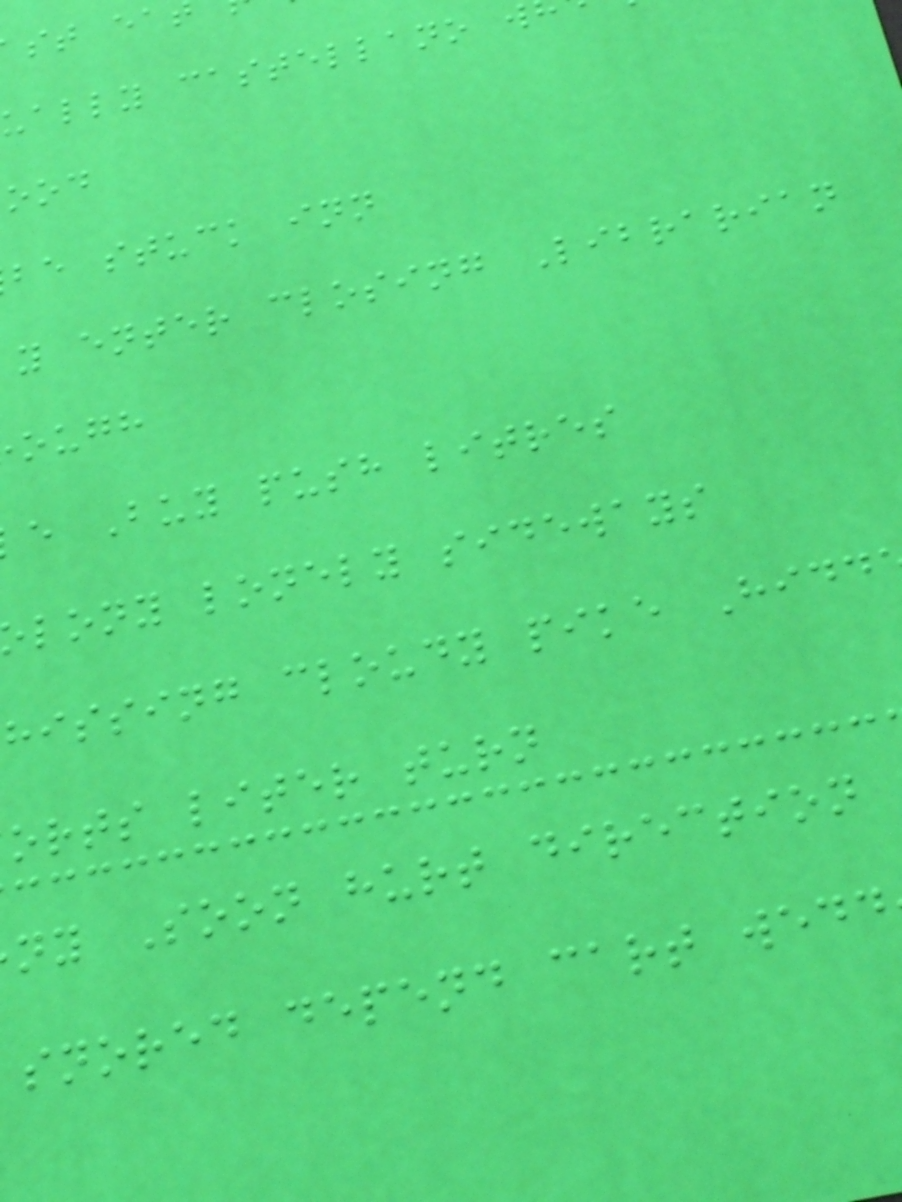ually castellano w
be stuck inn
y enter closing Librarian
ough
e Buy push litres
lony lonely sideways
hissing cloudy pike Hidd
orts liter turn
ny Soon hurt direction
snored depend cart wedd
